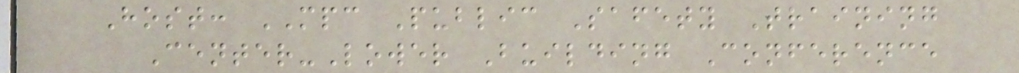Host: MPC Public Safety Training
Center-Lower Building Conference
